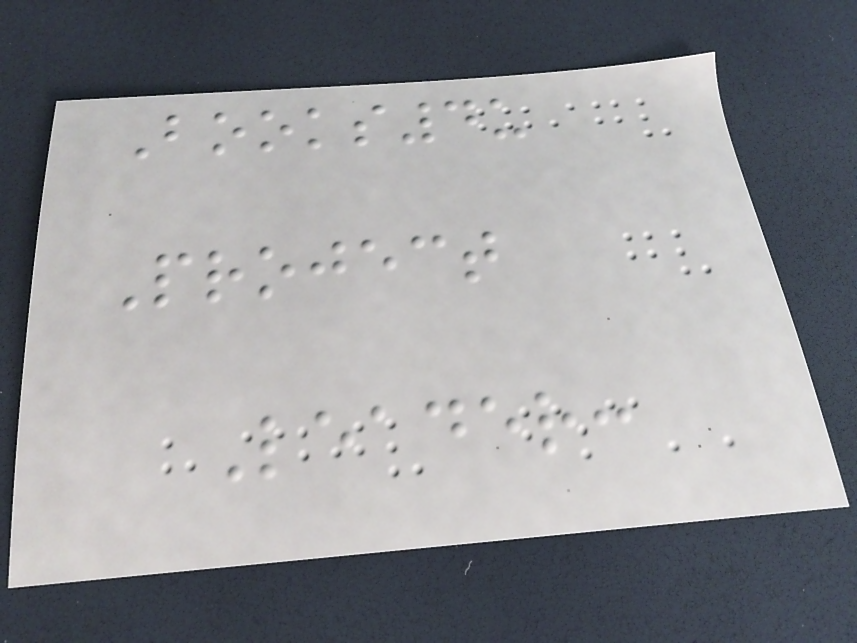Books4u
Project
Leader:
